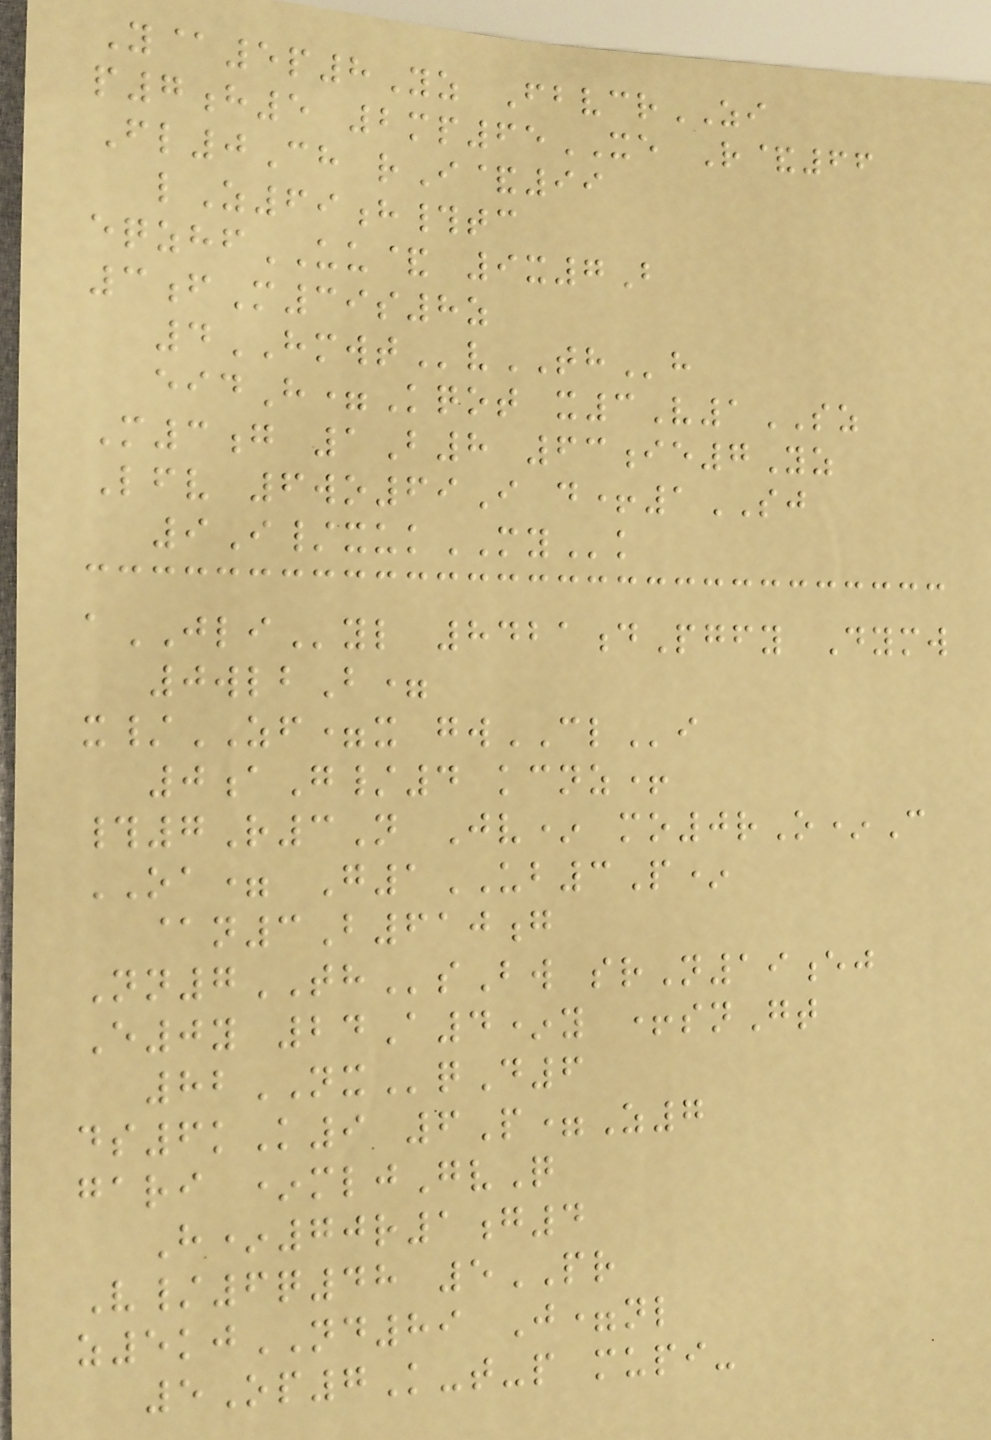Y@5p8Yz FbvcrZI
p7h5 2mp65XE R&66
Fl0Ch rI&99
lZ69h#tc
eqzhfUU& 9x7B
3fM39s8z
4HMWTvTHh
eidH=Kqot x3V1SZ
M3g 1B8 63ie7Yz
Lfv 6wo69I d+1SJ
9I/xukMYk
aJLIyl 8421dPgfy Dymw
0wlbB=
x/ZF=x gwCLi
0aG/4 kcnz+
#7R3N Jv* mo0rO*C
OA= G1UB3P*
@n3B610g
Nn7THsBw srN19ej
E0y 24A4*y +snGt
82NXqD6
ds6kK9 6P=Z7
gari *mljGvQ
H*70r1g4
V/6q48 5PR
z5kjND89 J=nl
5Op7K-t-p mupi-
